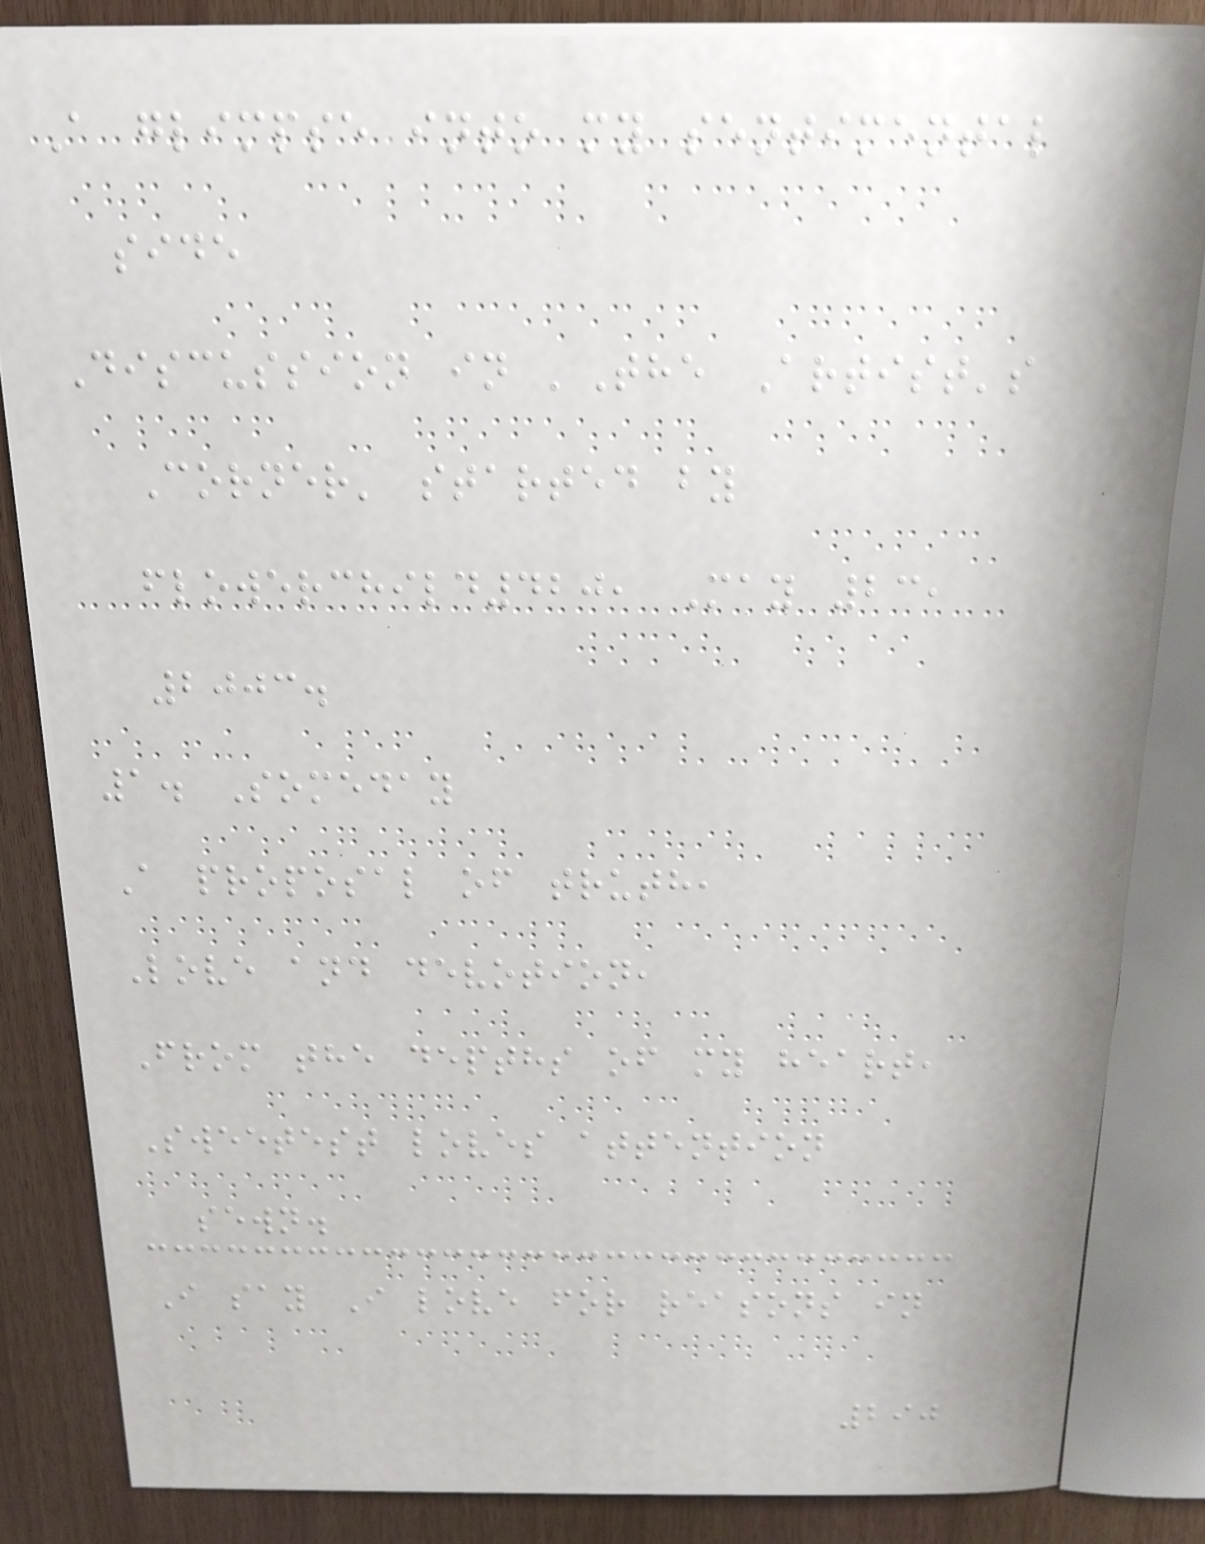A glimpse into my sentimental
side
Discussion in 'The Artist's
Corner' started by
flowerchild420, May 23,
2003.
1. Someday
A proposal of truth,
Love and devotion,
From the depths of my heart,
Sweetest loves attention
sewn.
I say I love for reasons in
290
